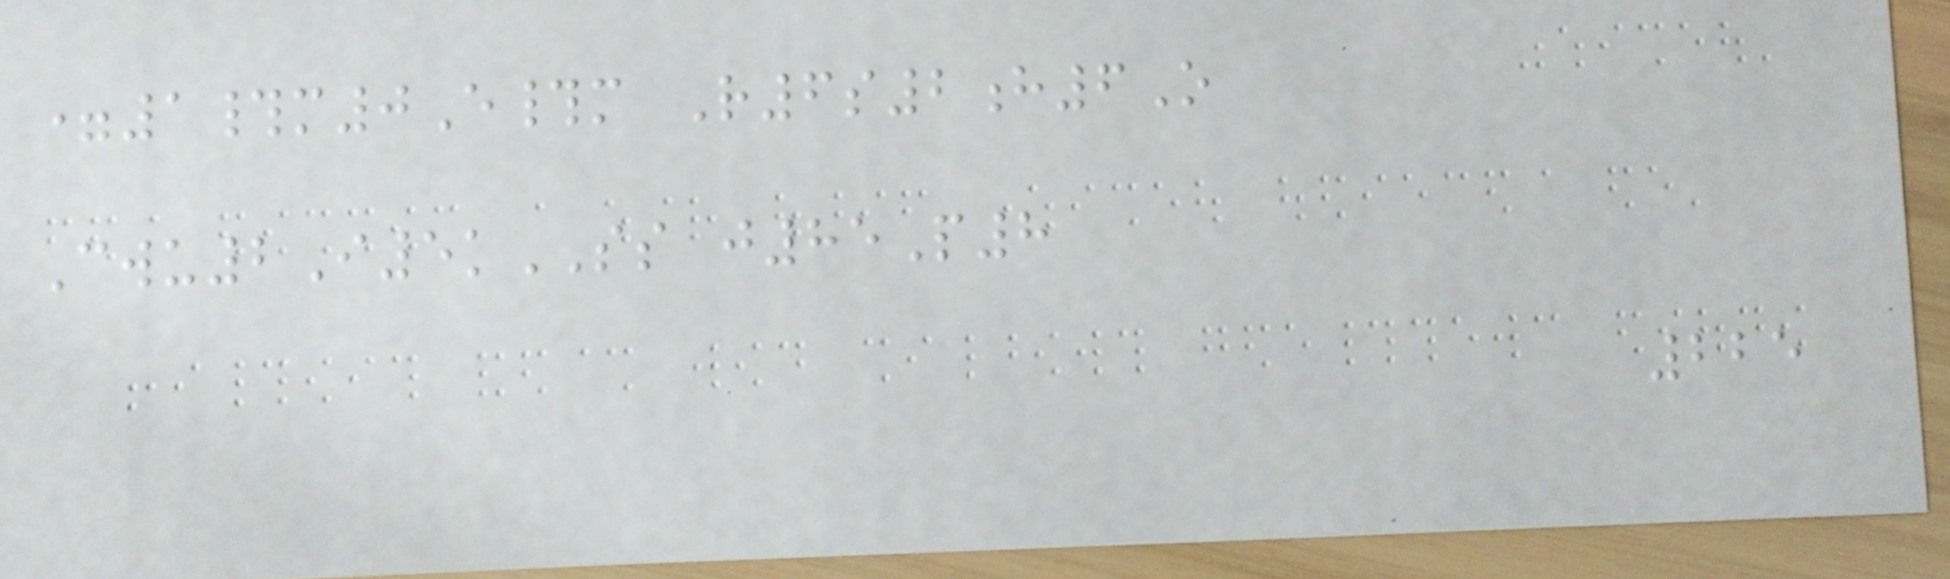=1#m0E#m R6s2h6O
Cwu2I5kSS j85P8
225
